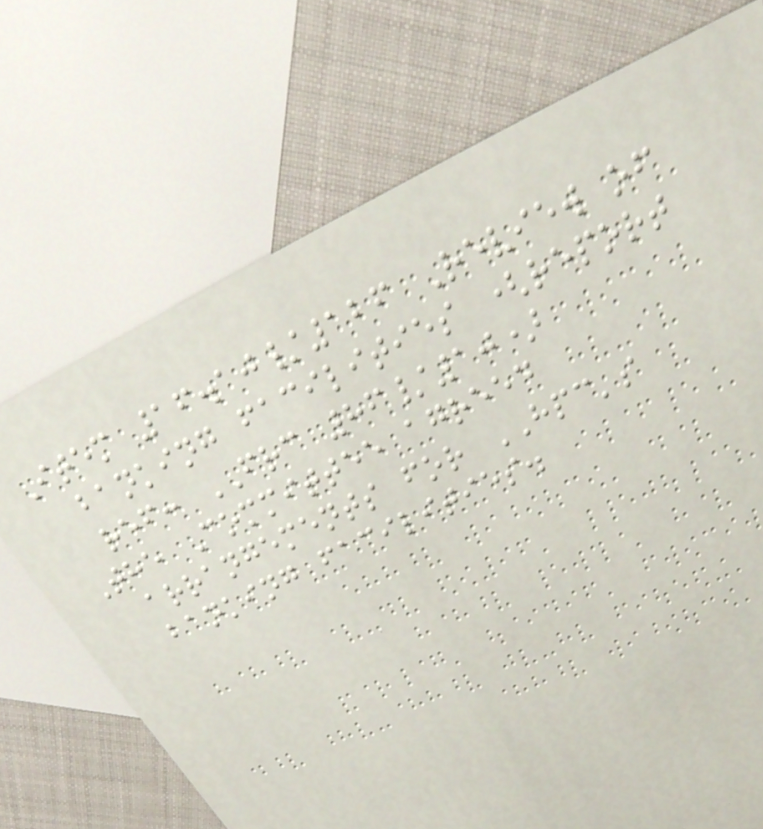Item 16.10/126 Review of
banking facilities (report
ref: FRC 86/10)
The Committee agreed
arrangements for HPC's
banking facilities.
